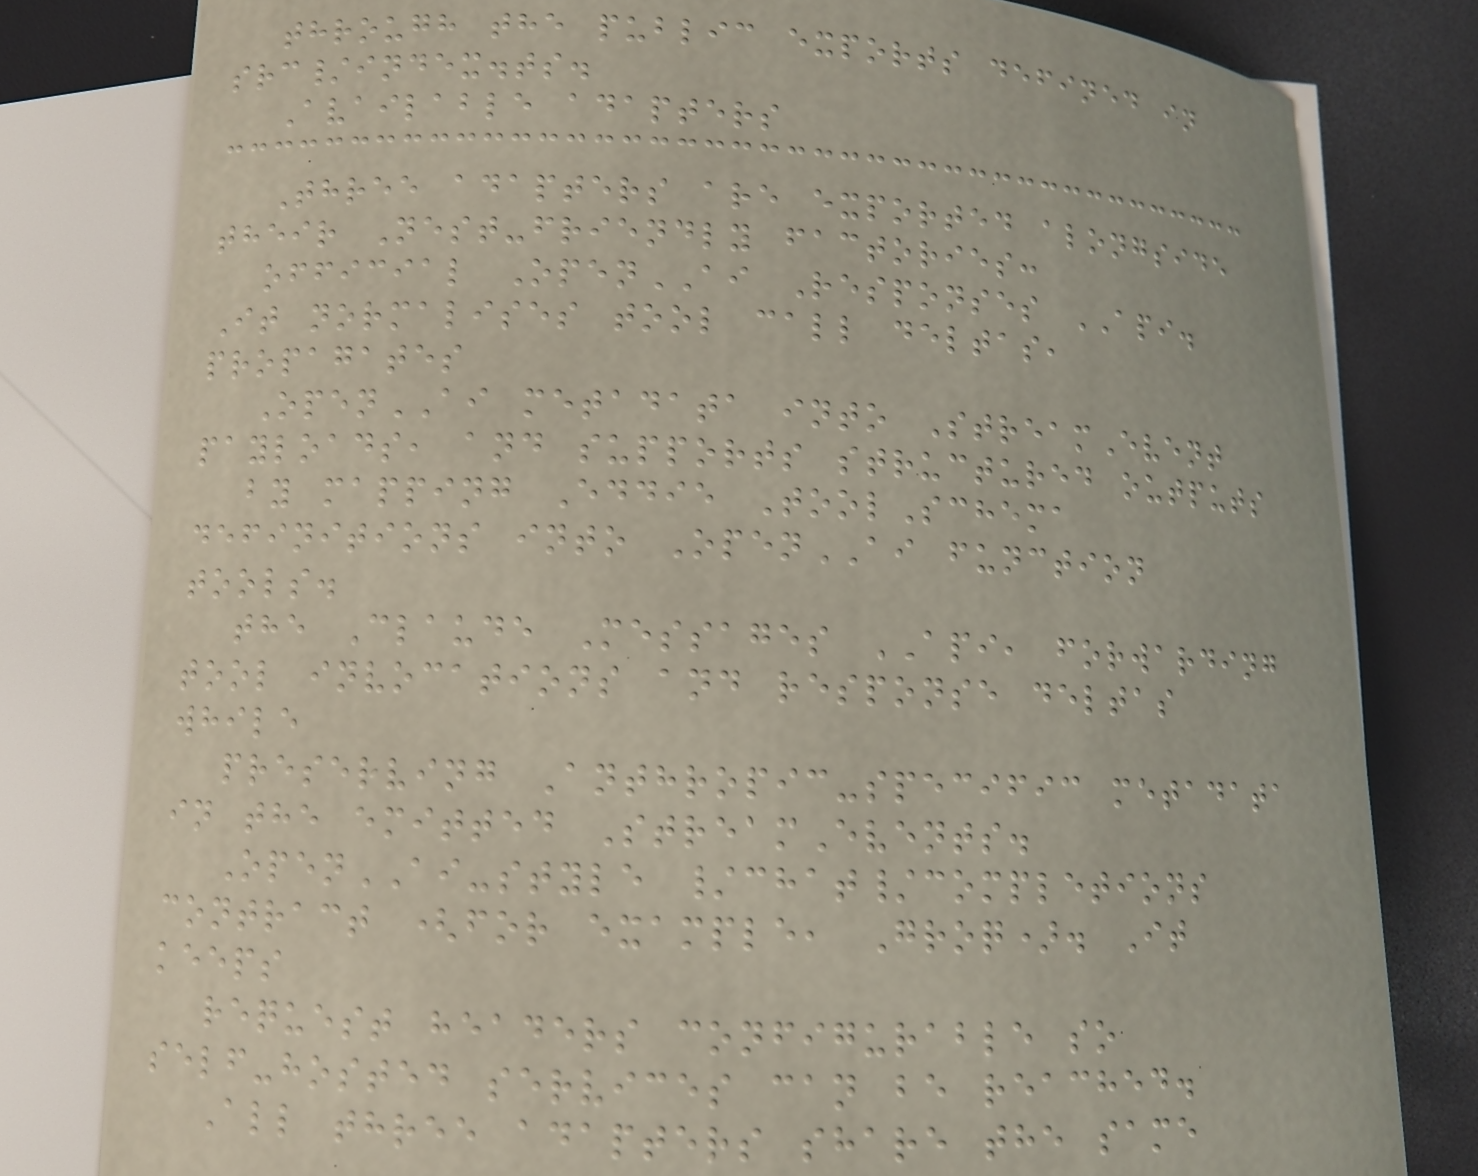through the public exports defined in
src/index.ts.
Available adapters
Three adapters are exported alongside
their Nest-friendly factories:
official OpenAI Responses API.
It normalises tool call deltas,
propagates
OpenAI metadata into StreamEvent
payloads, and supports structured outputs
by mapping Eddie ToolSchema
definitions into OpenAI function
tools.
the Claude Messages API, forwarding
tool invocations and response deltas
while
preserving Anthropic-specific metadata
in the emitted StreamEvents.
OpenAI-style /chat/completions
contract (for example, Groq). It
keeps
request headers configurable so
self-hosted services can be reached.
All three adapters share the same
